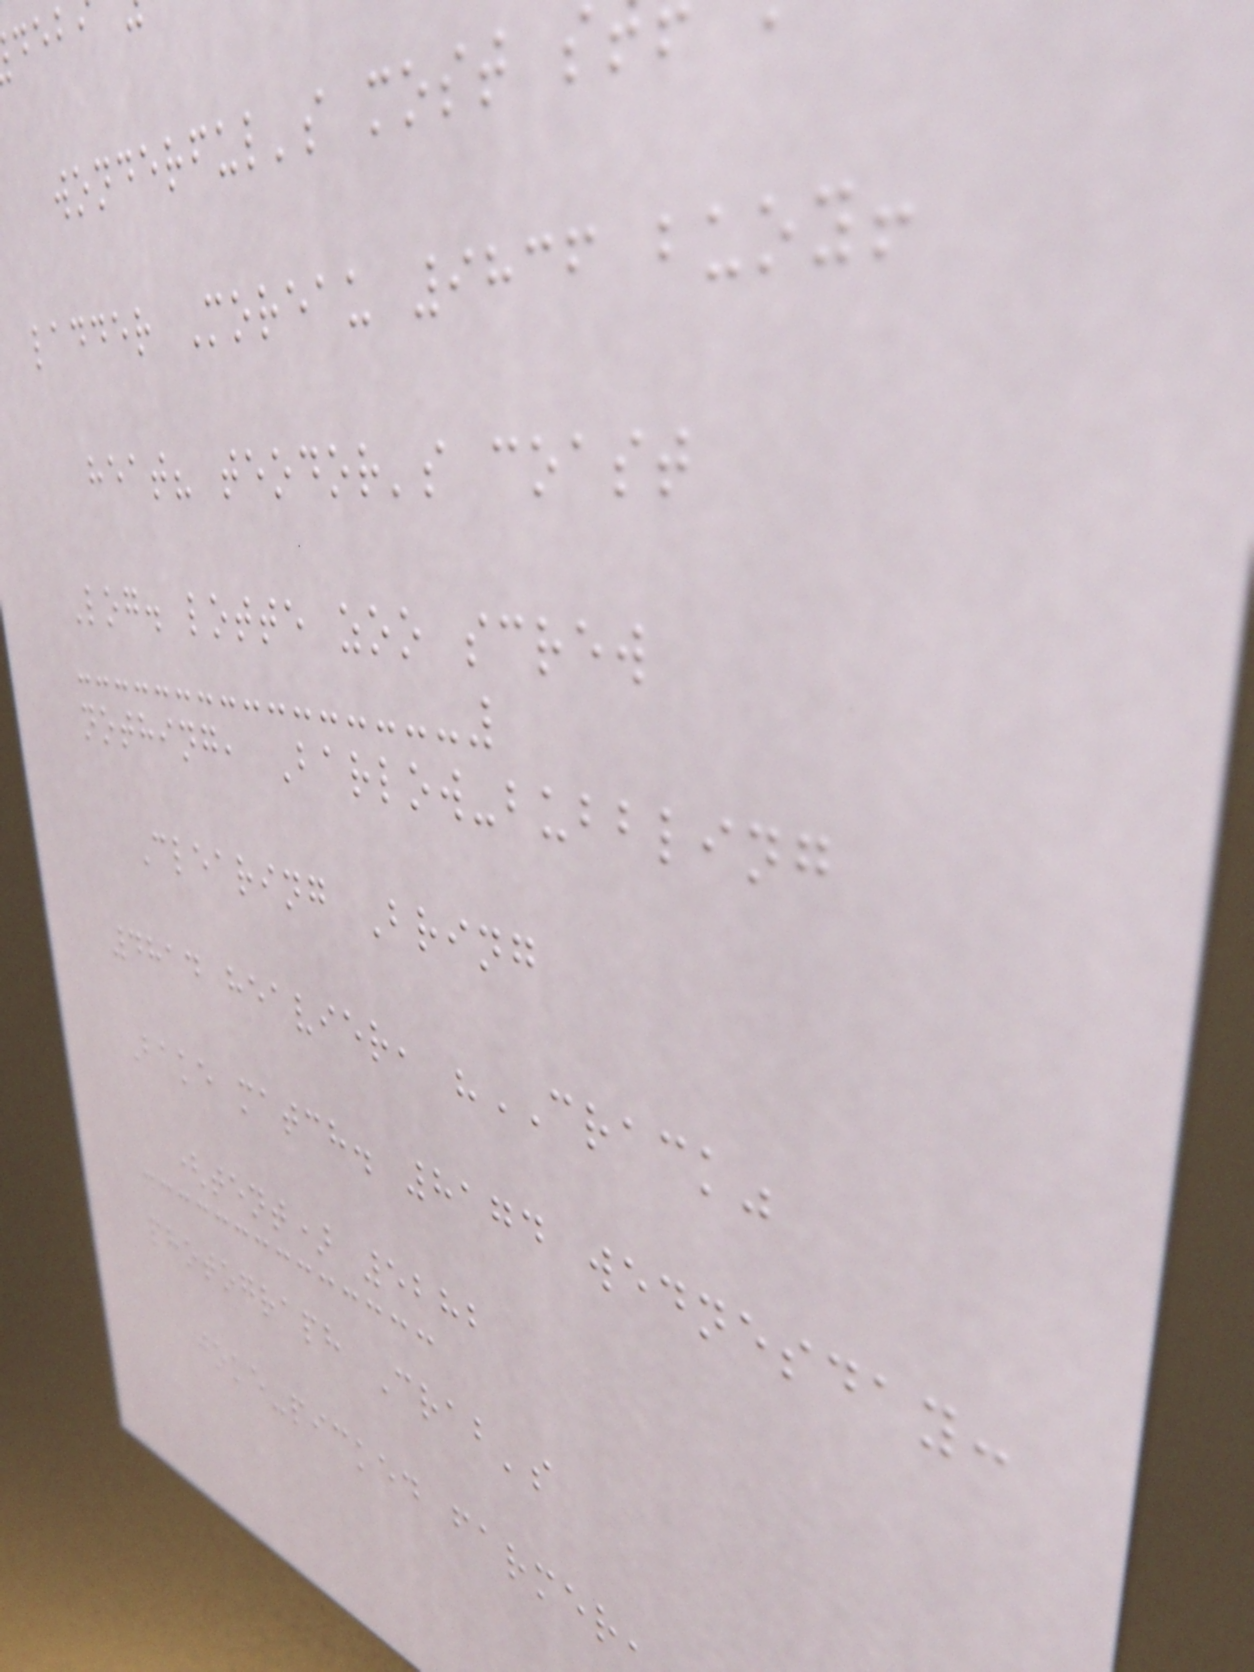wonderful's most s
ladder Moreau 9836 buoy!
heat? teodor's coast
Log. lotte zoo screw
nothing, Barlow-bubbling
Clearing Bring
4814 heavier, "CRACK"
Bake match. 8174 wednesday:
(tent) 5282
photograph Crab's
joke-picked farmer
